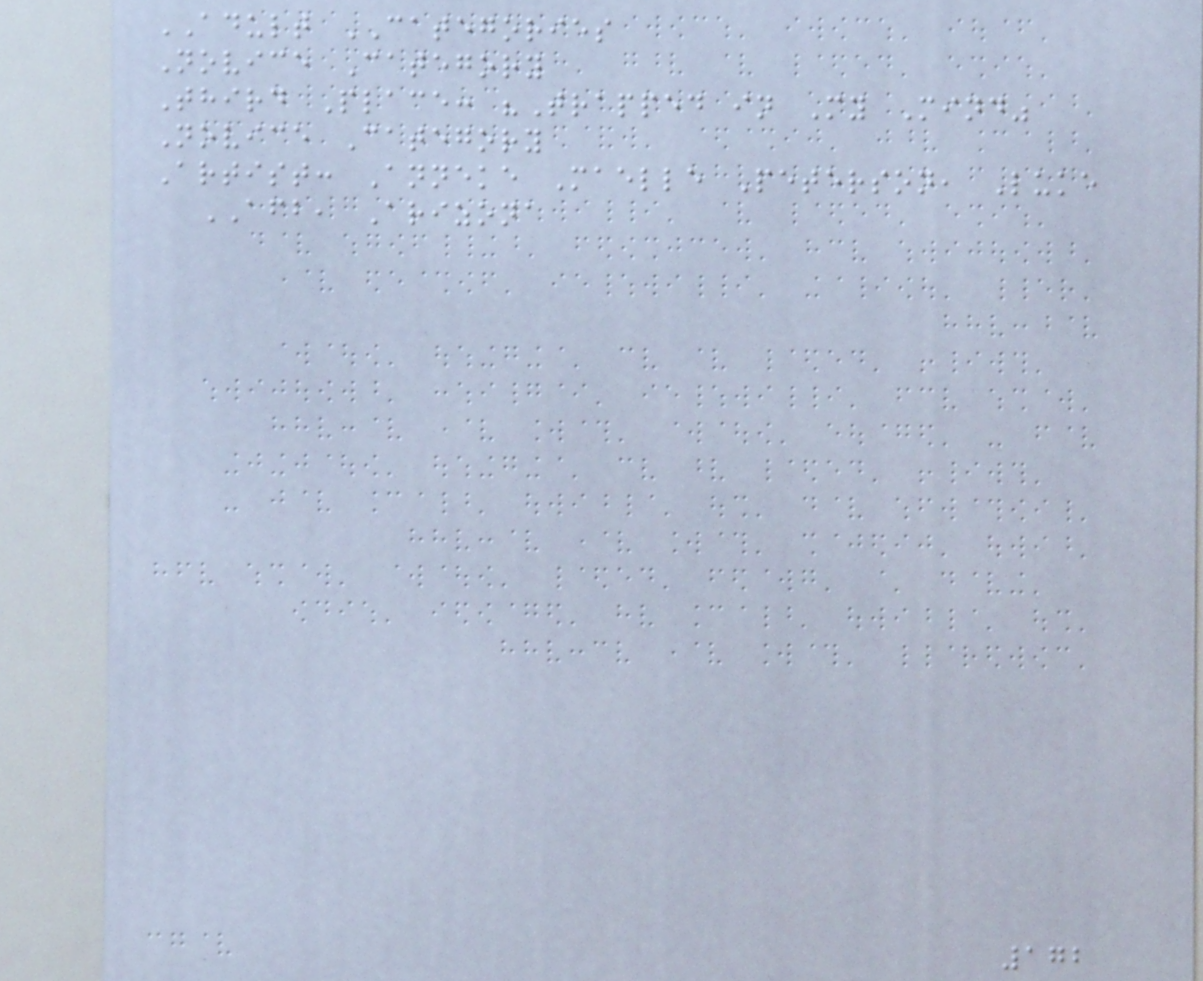ADULT CATEGORIES
Novice Category
Third Place: "Trapped in My Mind"
Novice Category
Artist: Anneke Maelle Peterson, Luke
AFB, Arizona
172
